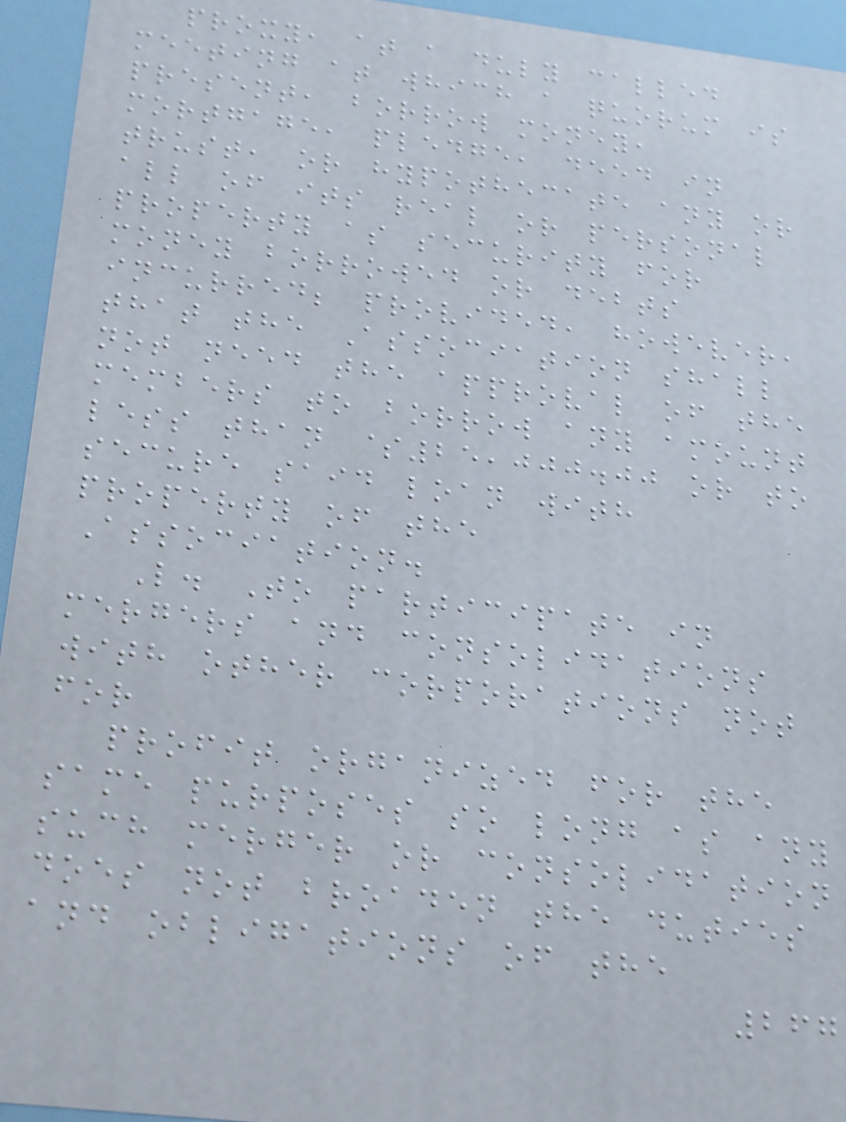proxy, at a duly called
meeting at which a quorum is
present, borrow money,
mortgage, pledge, deed in
trust, or hypothecate any or
all of its real or personal
property as security for
money borrowed or debts
incurred; provided, however,
that the Association shall
not need the approval of the
members to borrow any amount
less than $25,000.00 or to
secure said loan with
property of the
Association.
L. To participate in
mergers and consolidations
with other corporations not
for
profit organized for the
same purposes so long as any
such merger or consolidation
does not broaden the duties
and obligations of the
267
